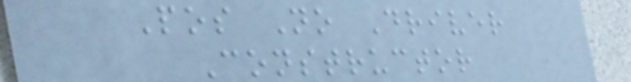Pos No Driver
Constructor
